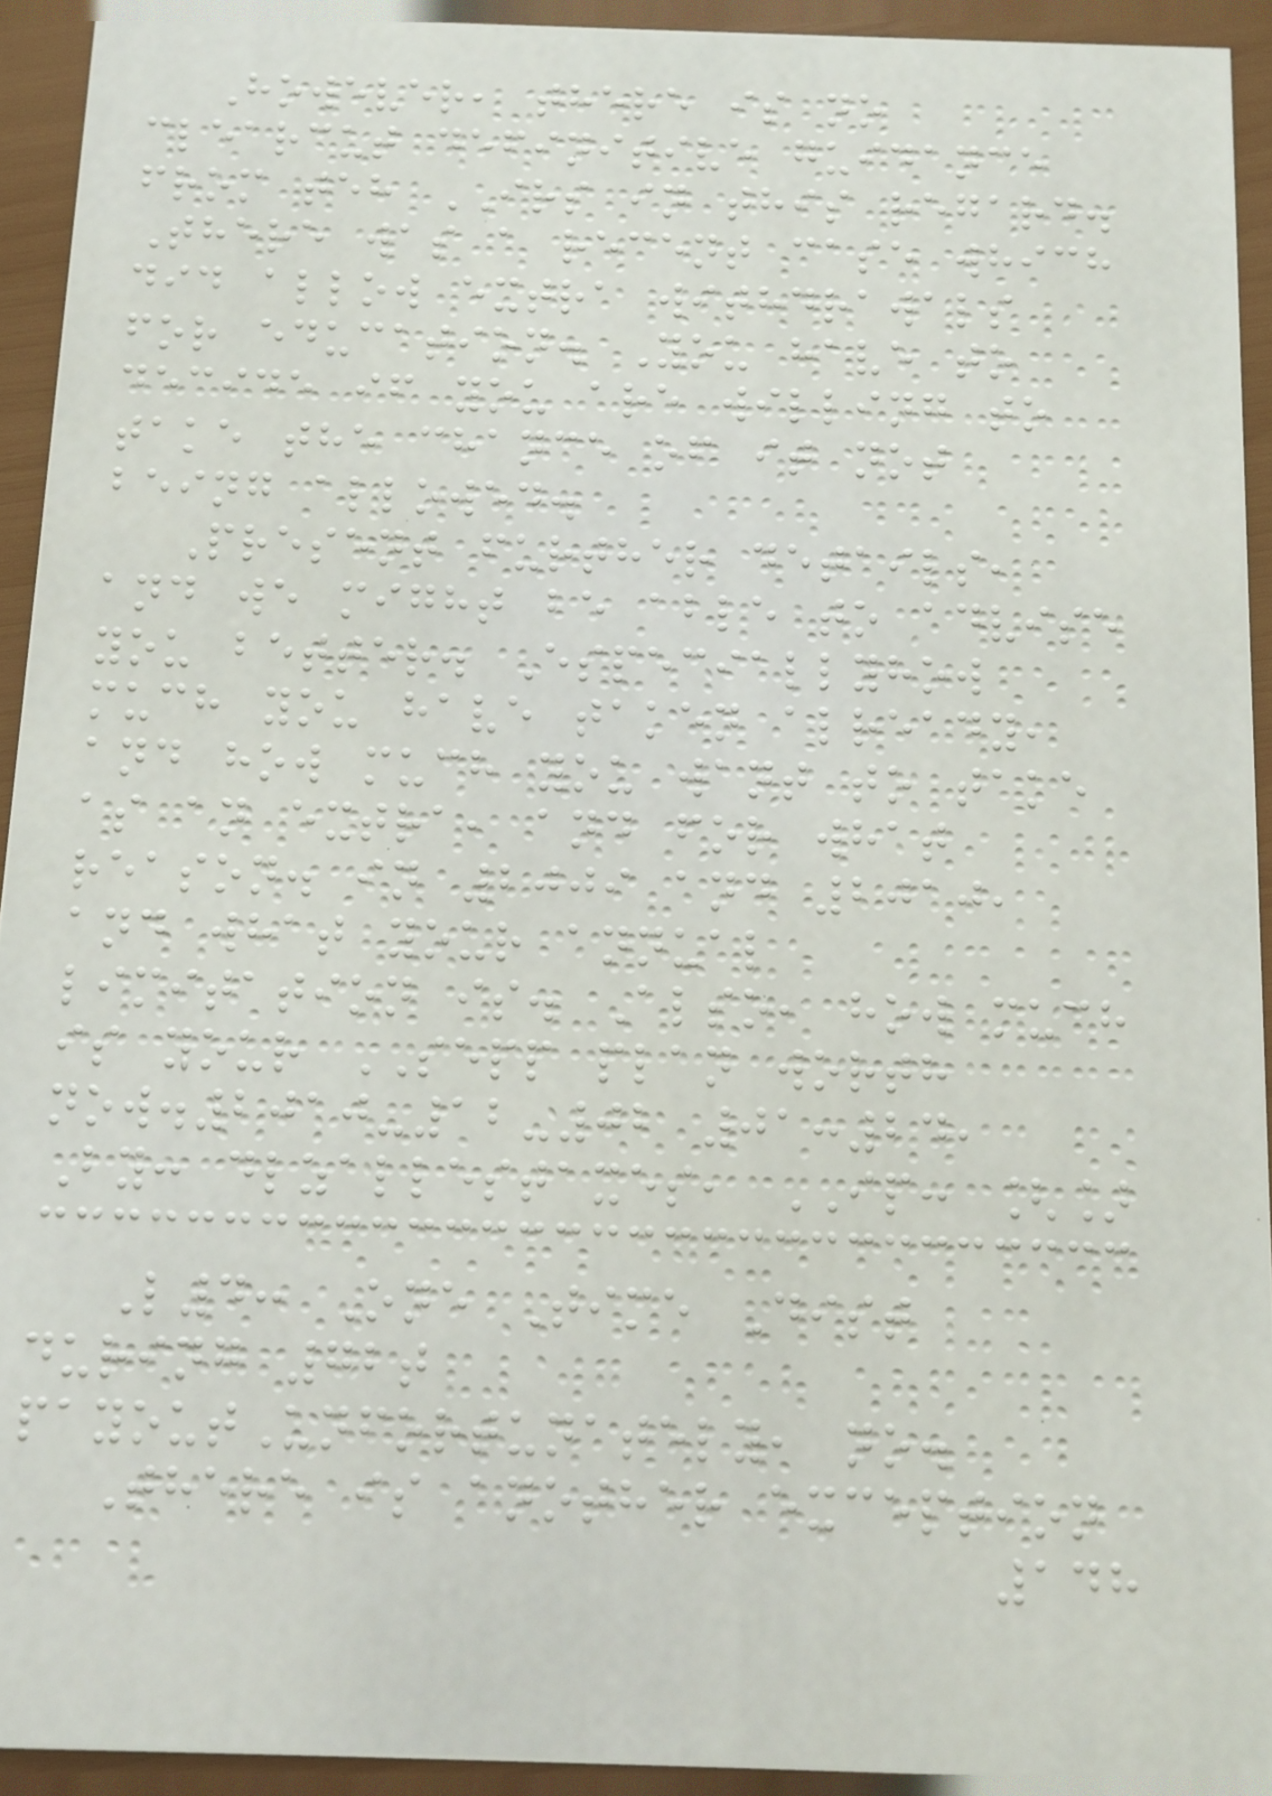However, there is no
clearcut definitive guidance
from teh IRS in this regard.
There was a recent case which
did allow extra withdrawals
for education. You have to
decide if you are willing to
take the chance of it not
being allowed.
Present further details,
and we might be able to advise
you better. Especiallyhow
much you have taken already,
and how much you want to take
as an extra, and for what
reason. in 2009 and 2010,
and what your annual
limitation is. Also, how much
is your SEPP plan worth
now.2010-12-02 01:24,
By: dlzallestaxes, IP: []
L4: One Time Dist
during 72t
payoutUnfortunately, no.
There is another exception
148
